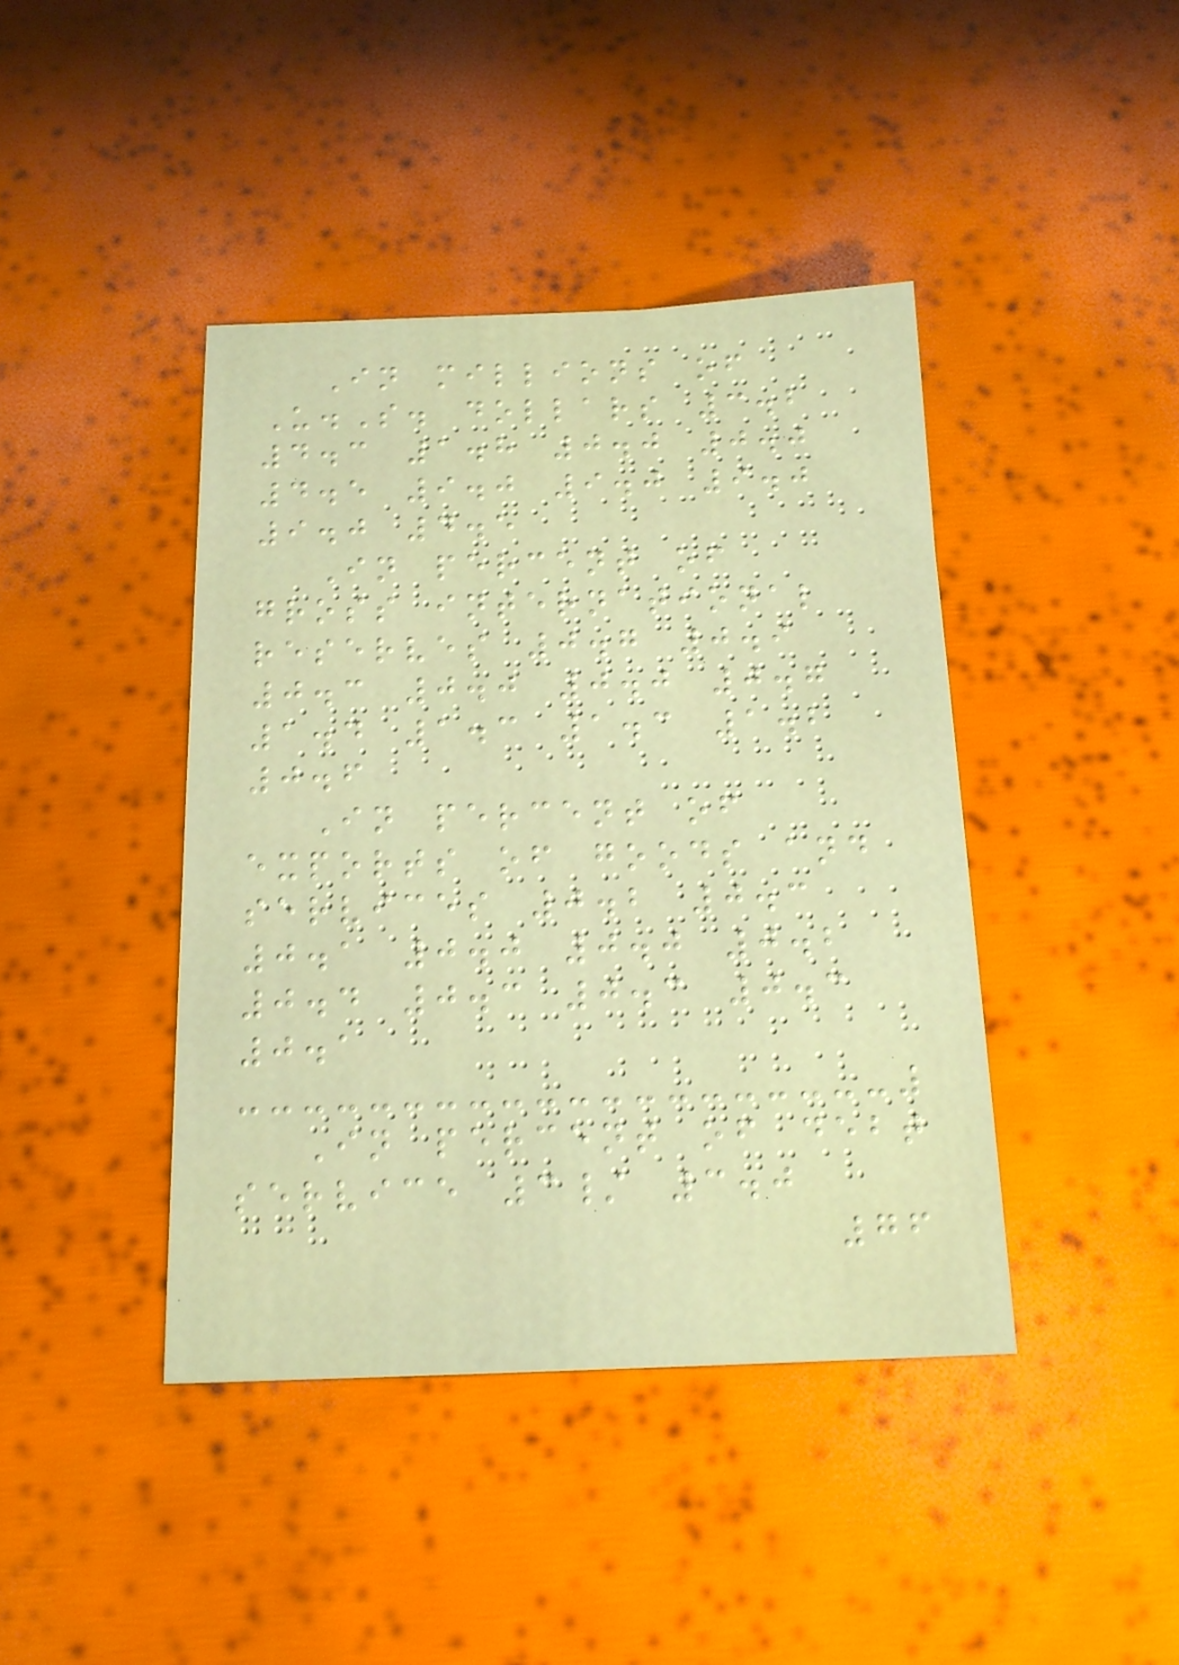In millions of
U.S. dollars 3.2
4.3 1.8 0.0 0.0
4.5 9.0 9.0 9.0
9.0 4.5
In percent of
gross international
reserves 0.7 0.9
0.3 0.0 0.0 0.7
1.4 1.3 1.3 1.2
0.6
In percent of
exports of goods and
services 0.2 0.3
0.1 0.0 0.0 0.2
0.4 0.3 0.3 0.3
0.1
In percent of debt
service 3/ 3.0
76
